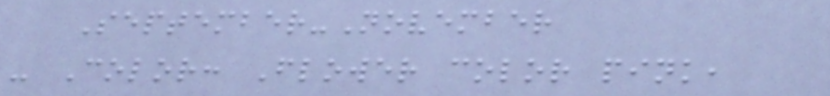September-November
- Color: Flower color pink,
